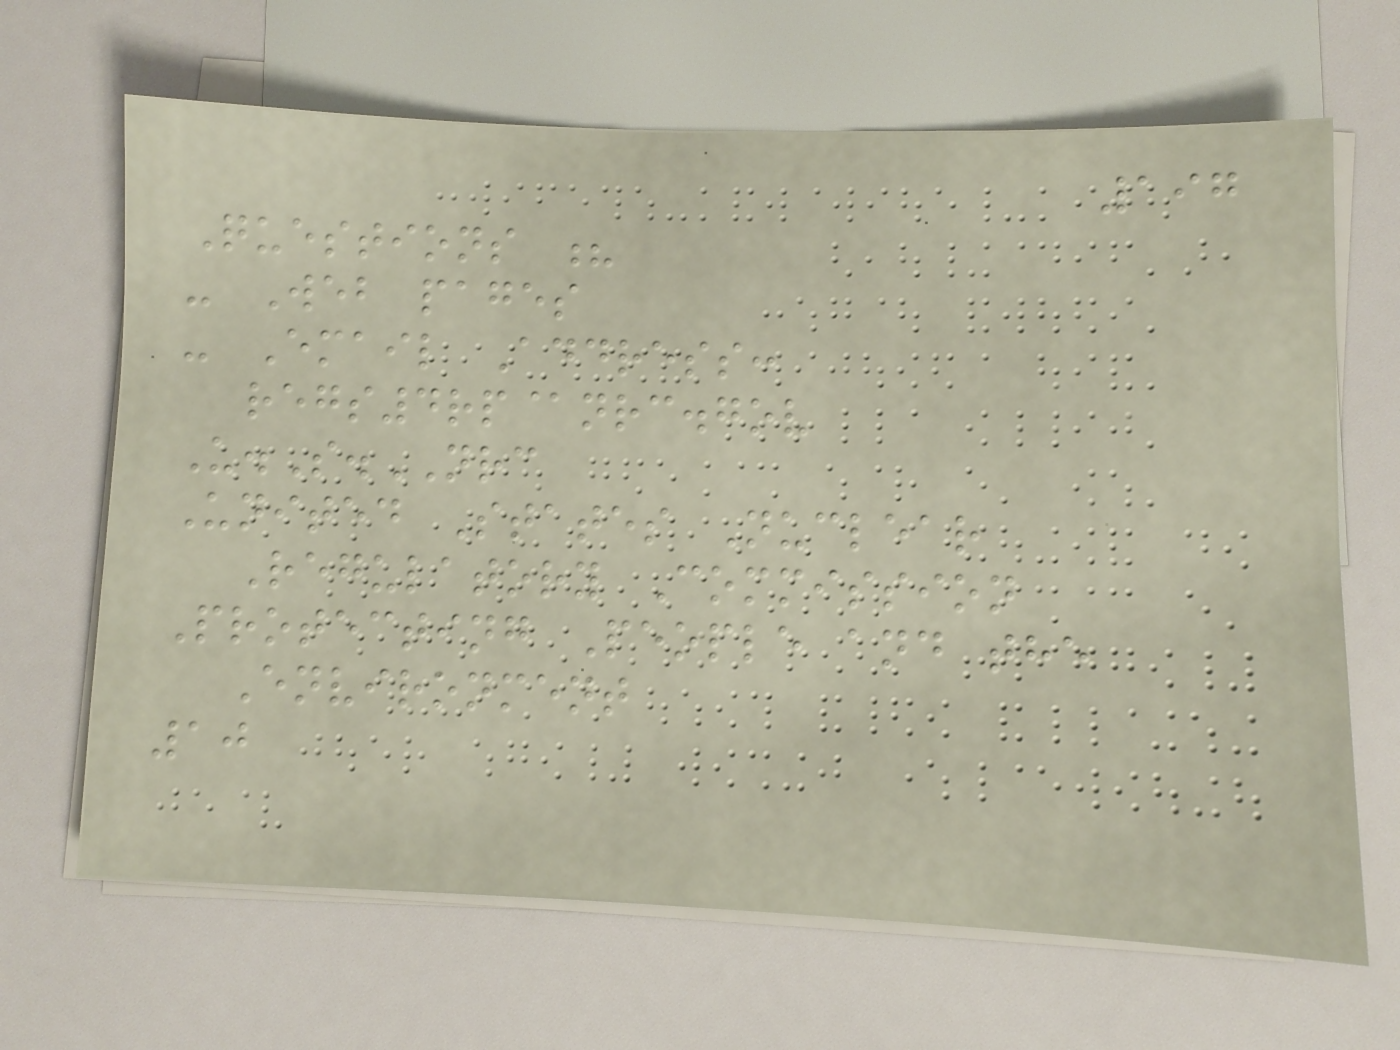197
Questions ?
- Web pages
- Email Address:
regs4rp@nrc.gov
U.S.NRC
United States Nuclear
Regulatory Commission
Protecting People and the
Environment
10
